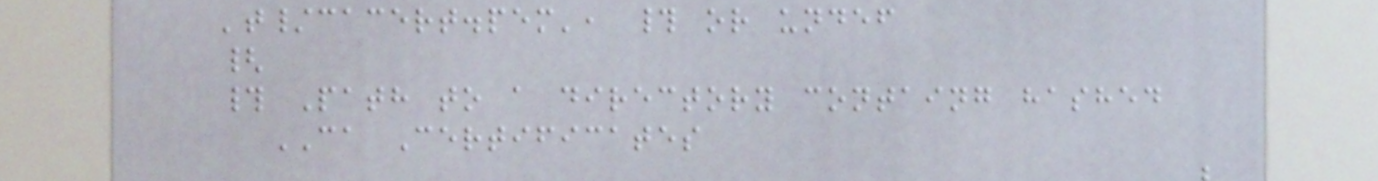't/cacert.pem', # or undef
{
# Path to a directory containg hashed
CA Certificates
